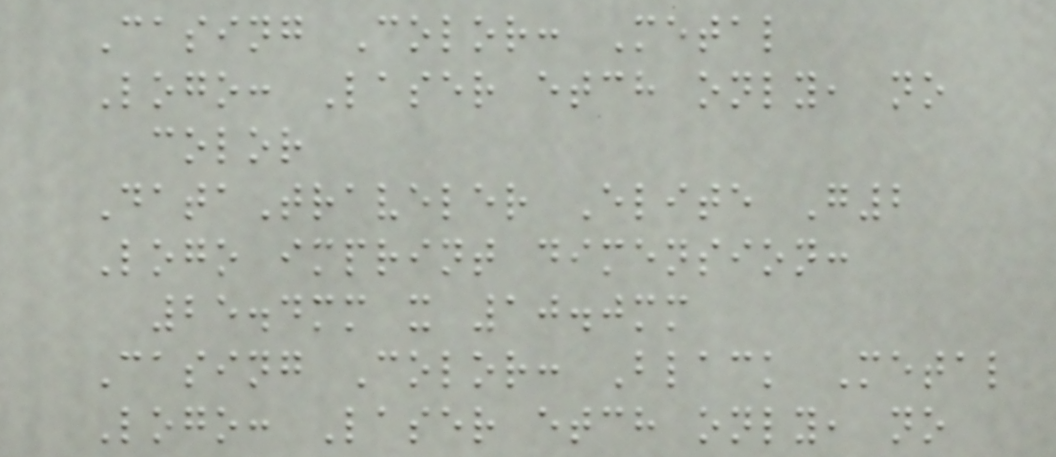Casing Color: Metal
Logo: Laser etch only, no
color
DataTraveler Elite G2
Logo imprint dimension:
25.4mm x 10.0mm
Casing Color: Black Metal
Logo: Laser etch only, no
